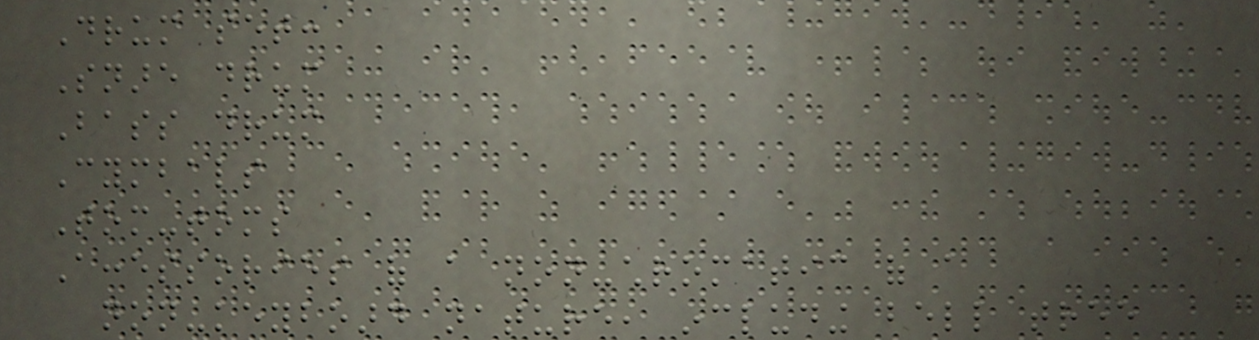Drum set:
Snare drum
Bass drum
Cymbals
Tom-toms
Accessories of a non-chromatic of a
non-keyboard nature, including bell tree
